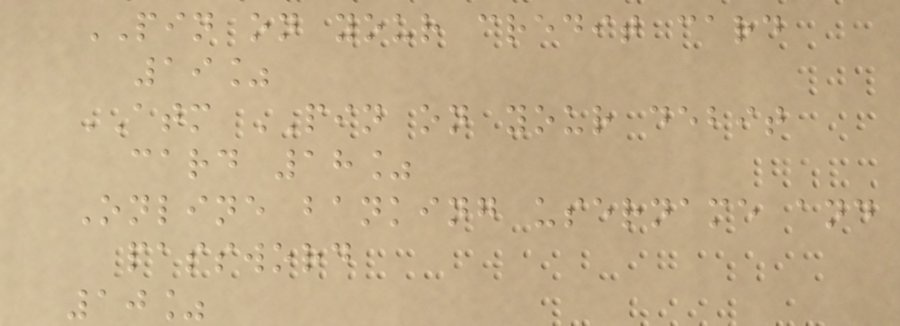PIN on your credit card
19%
ATM PIN on your debit
card 18%
Online banking username and
password
10%
